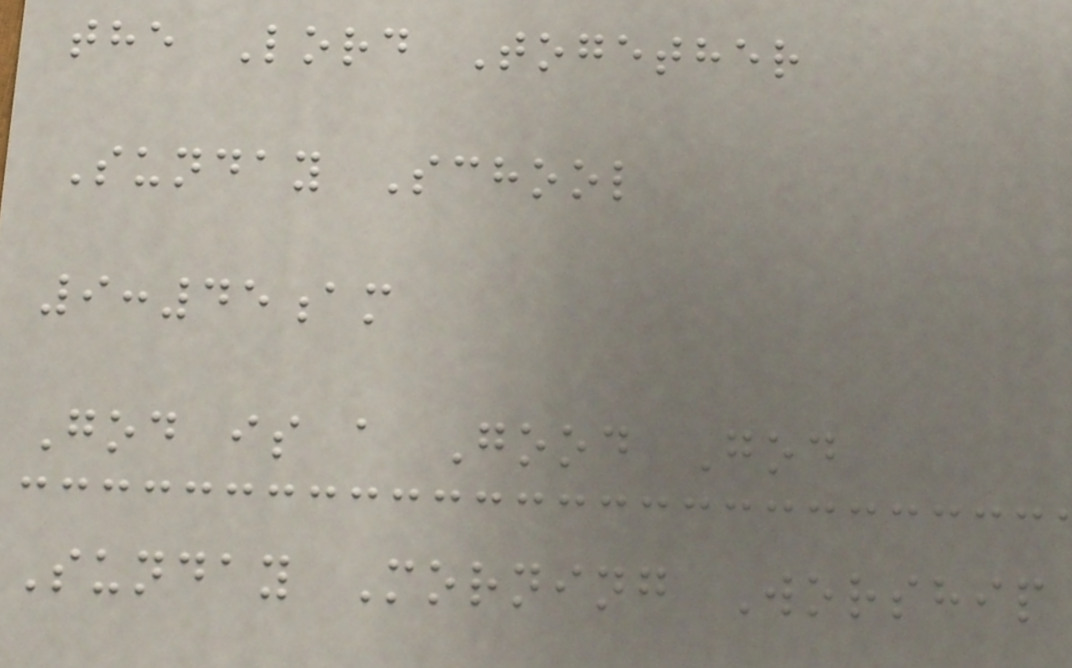the Lord Together
Sunday School
9:45am
God is a Good God
Sunday Morning Worship
